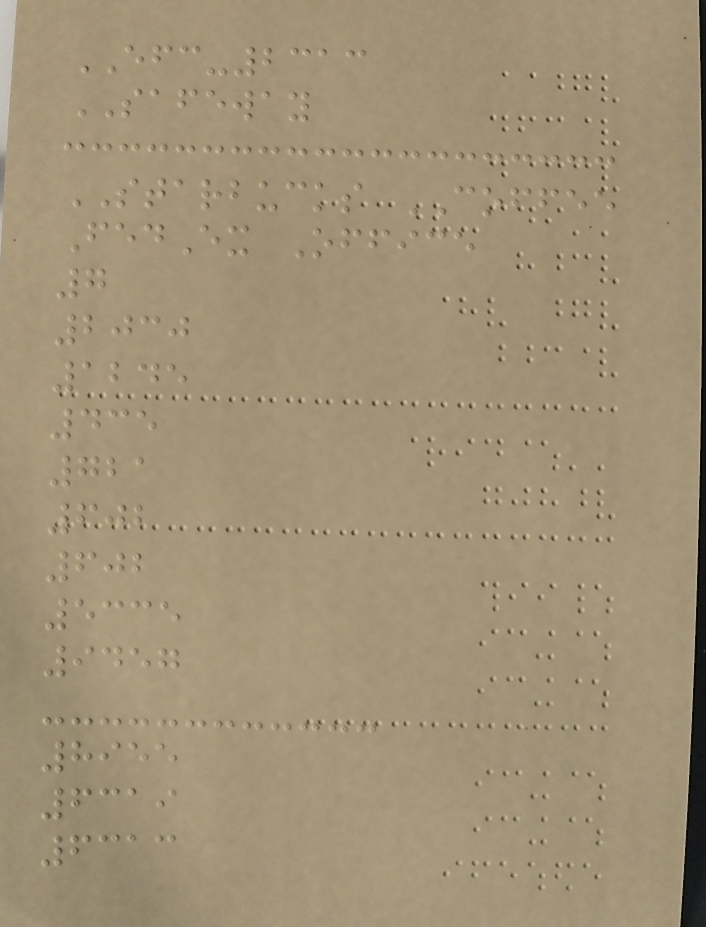EFC-2313
SAFEWAY
STARBUCKS COFFEE
FedEx Office
7
2030
1245
435
721
602
602
5335
9457
8955
6319
6313
